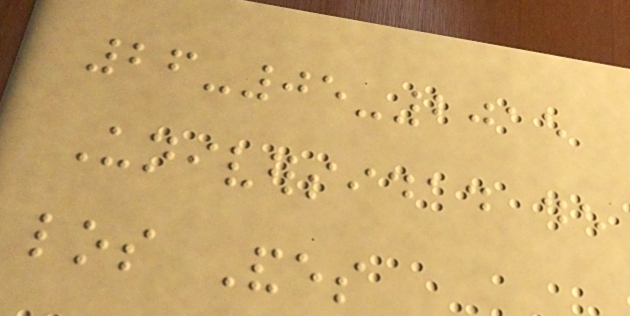26-05-2015
Universidad de
los Andes
